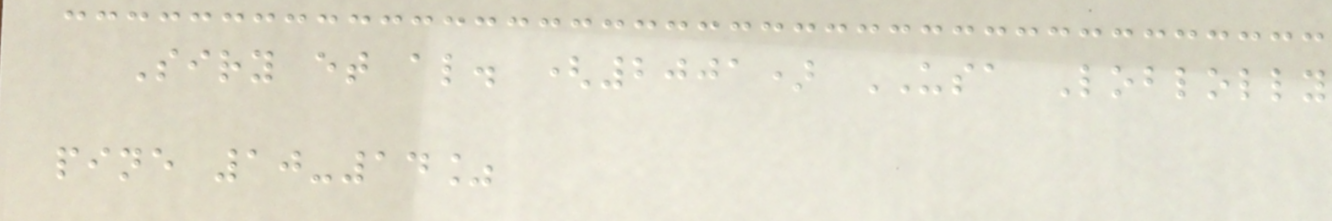Siry et al. (2001) USA Loblolly
pine 10-14%
